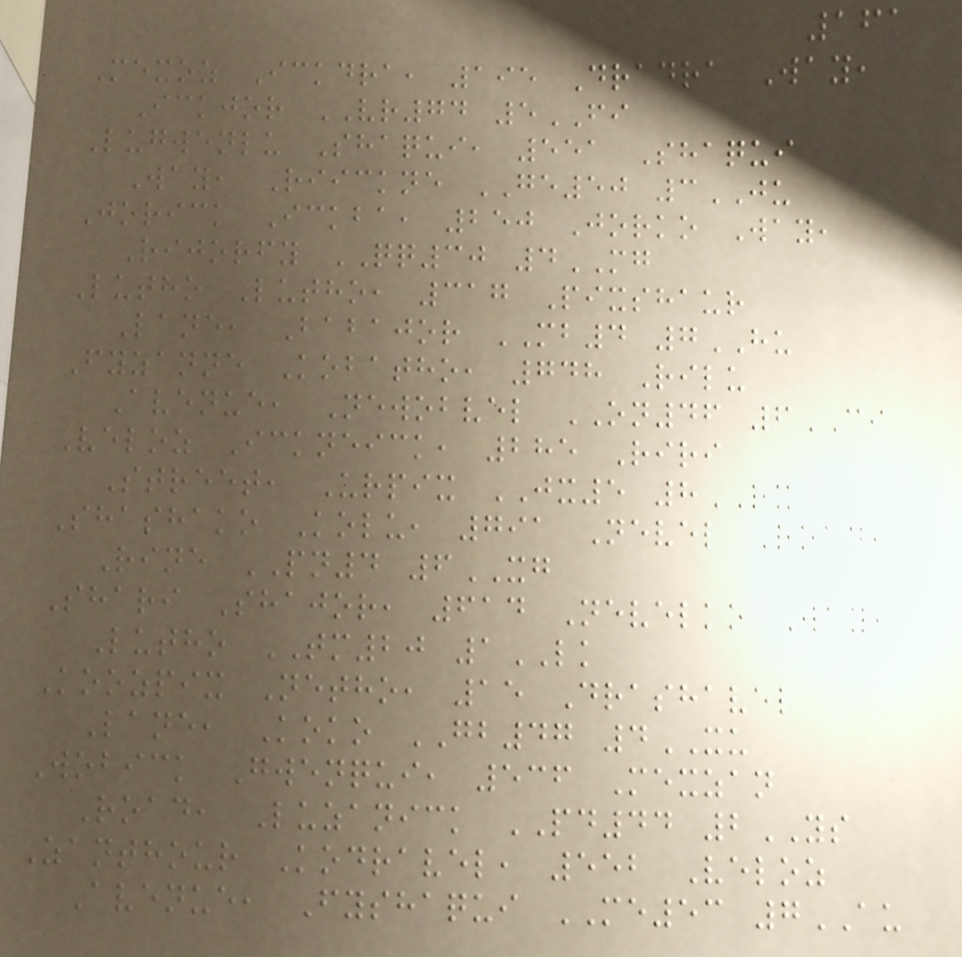161
Mexoz Ickdra, 195 Dradra Way,
Ickjor VR74 5FI
Lugwenlu Shaqui, 551 Shaqui
Way, Riickne GE50 3JU
Jorick Ickba, 250 Jorko Way,
Rijorfy QQ30 4MG
Lutho Lutho, 317 Pixshaur
Lane, Babajor MB4 7HU
Fyzanne Kobatho, 748 Rilu
Avenue, Newobvel ON46 6CI
Veloz Ickneick, 285 Riri
Street, Urpix JX5 8RX
Shashako Kolu, 791 Nevel Road,
Rine PN4 6XG
Shari Shajor, 614 Nevelko Way,
Lutho TM20 1LK
Koozpix Netho, 15 Drashavel
Lane, Koko GB47 4XU
Wobick Gwenqui, 536 Mexzan
Road, Luzanick PD44 2YS
Zanthour Kodravel, 552 Veloz
Avenue, Fyshaqui ME53 7AU
